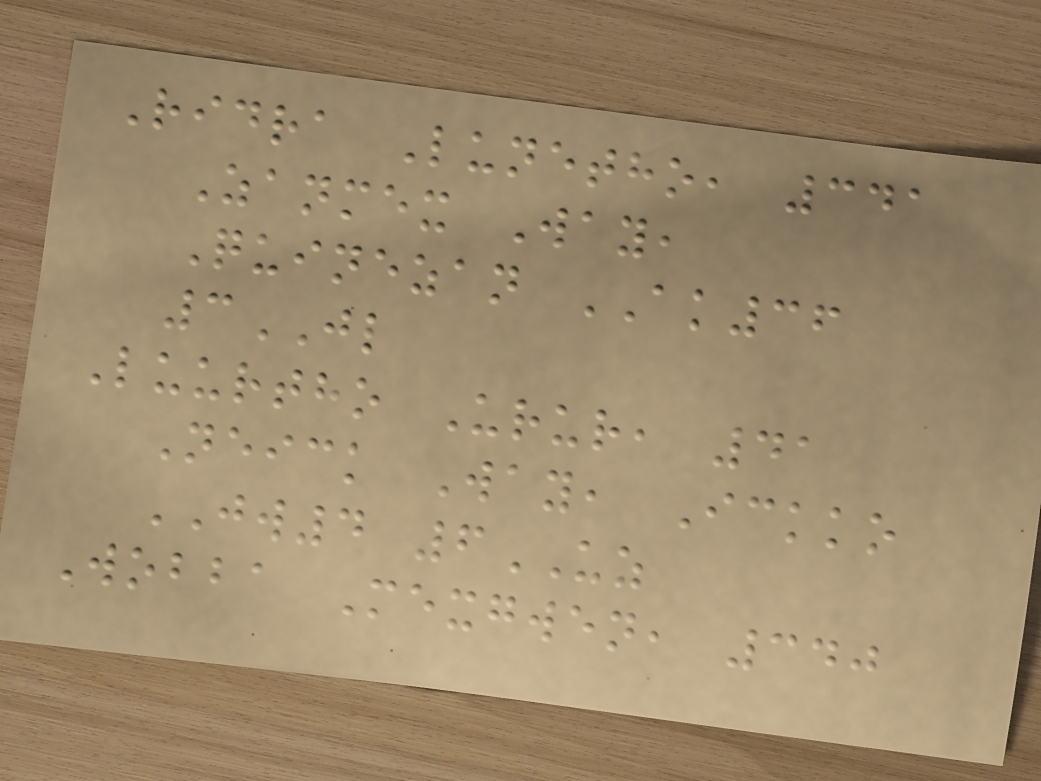Ridra Lunetho, 341
Zanmex Way,
Quinezan AK36
3JL
Luurtho Urur, 41
Neick Way, Ickko
JW4 6UZ
Wobba Mexgwen, 340
